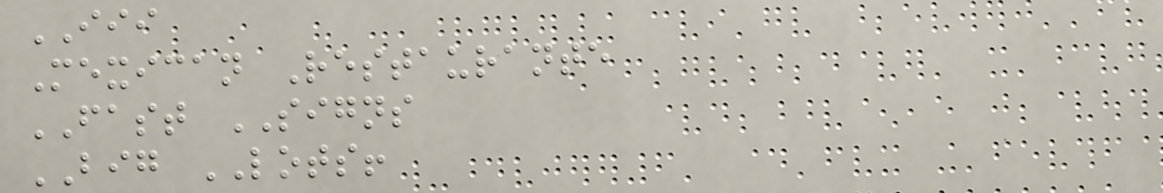III
Mexican Restaurante
FAST SIGNS
BIG LOTS!
